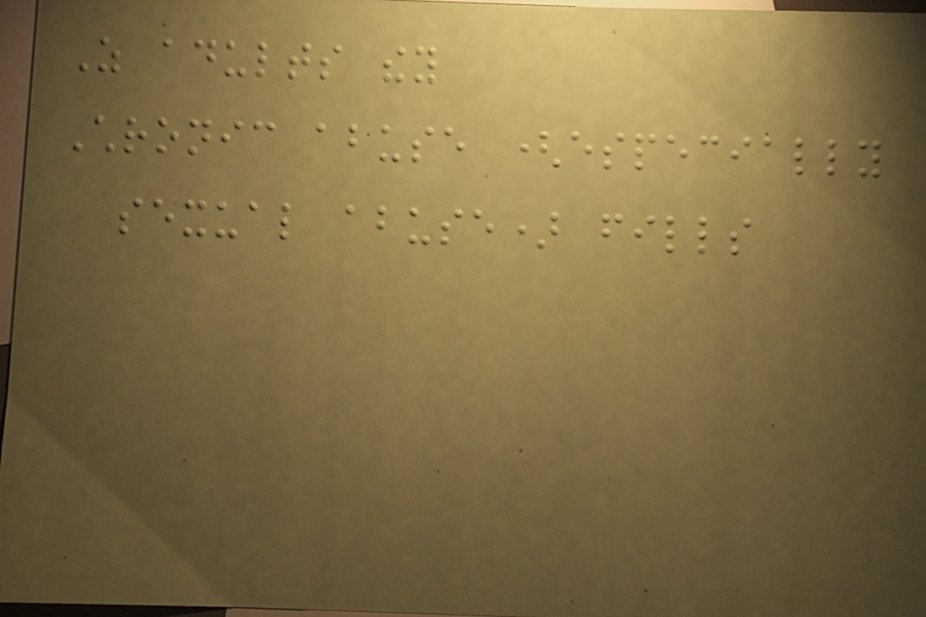As adults they
Chronic abuse (especially
sexual abuse) fills
